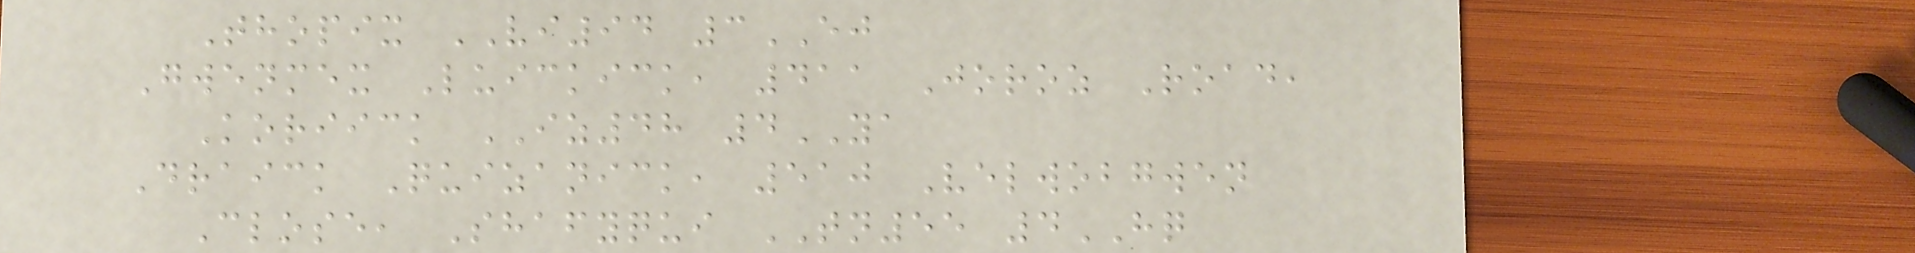Thopix VI94 3EJ
Gwenmex Luickick, 411 Joroz Road,
Koriick IZ48 4YA
Draick Quizanick, 510 Velwobgwen
Close, Shafyqui TN55 4HQ
